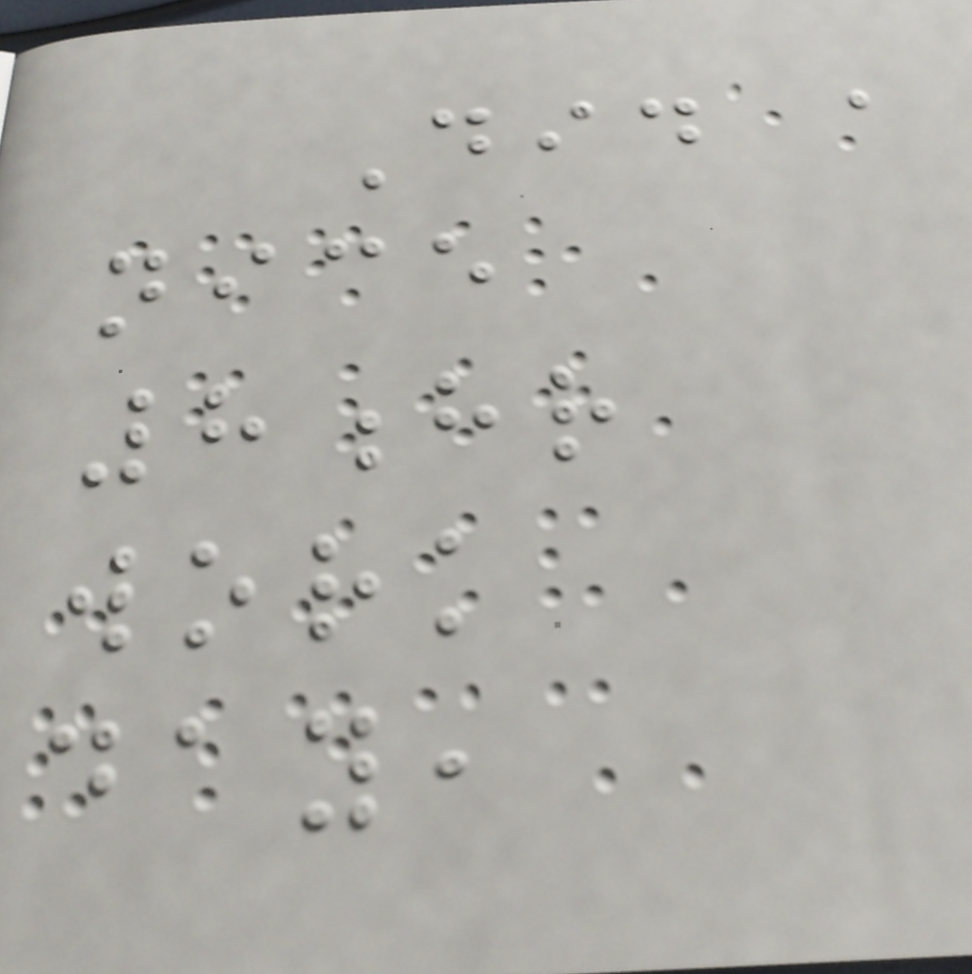Did a
nice
8hr
work
day,
